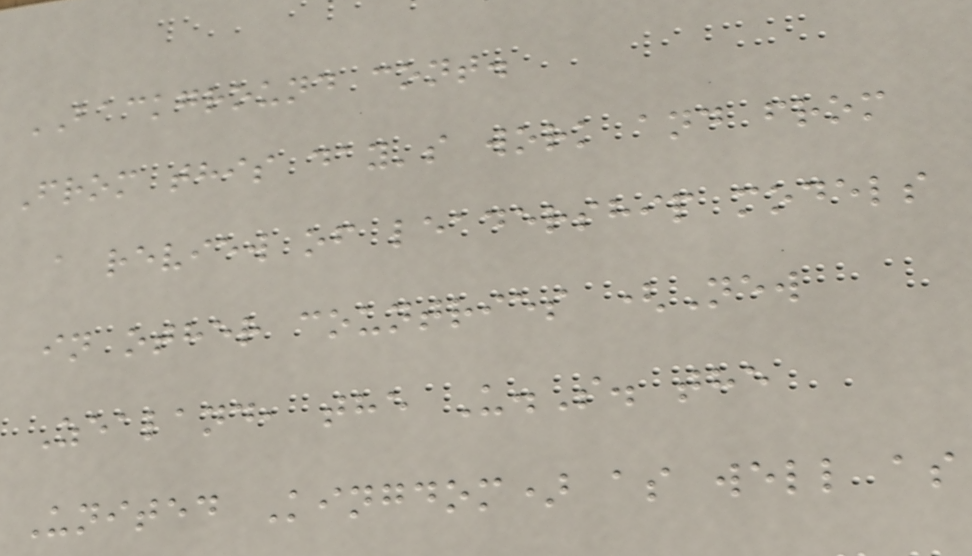BACKGROUND cont.
From this day's work and from
a review of leadership models
in other countries (New
Zealand, the U.S. the
United Kingdom) as well as
